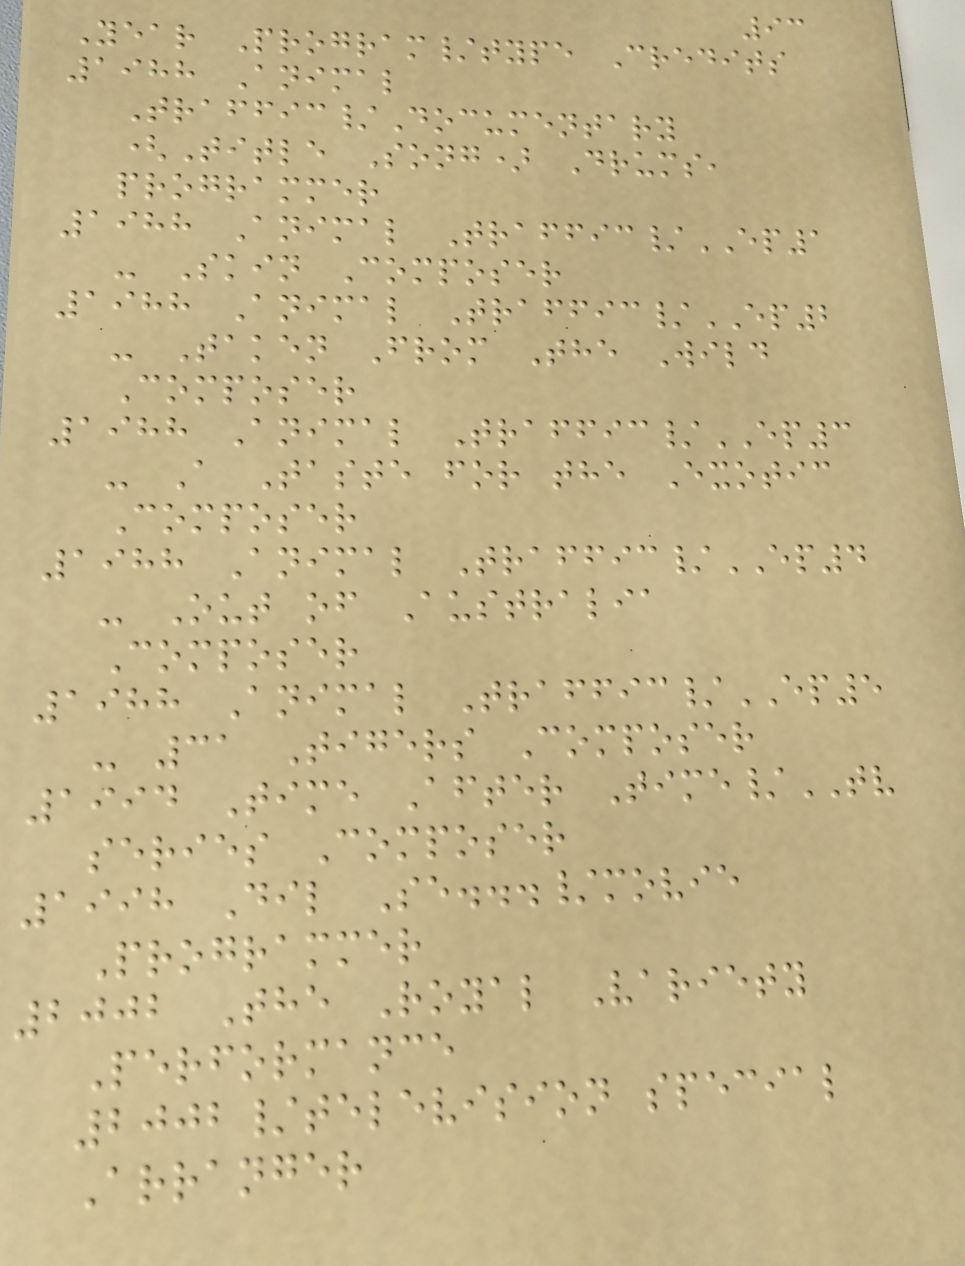93
Year Program/type Credits
1988 Animal
Traffic/Documentary
(Title Song) Drums,
programmer
1988 Animal Traffic/EP1
- Skin Composer
1988 Animal Traffic/EP2
- Taken From The Wild
Composer
1988 Animal Traffic/EP3
- A Taste for the Exotic
Composer
1988 Animal Traffic/EP4
- Out of Australia
Composer
1988 Animal Traffic/EP5
- 31 Tigers Composer
1994 Time After Time/TV
series Composer
1998 Dil Se.../movie
Programmer
2002 The Royal Variety
Performance
2002/television special
Arranger
